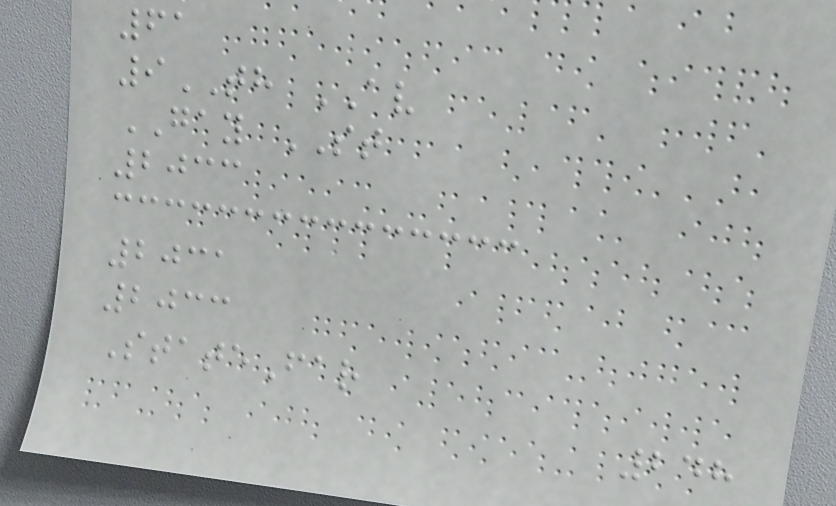61
9TH AV
GAY ST
2033
2031
2033
StateFar
248
